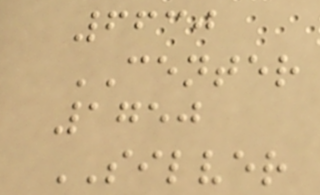6630
CENTER
1750
SILVER
